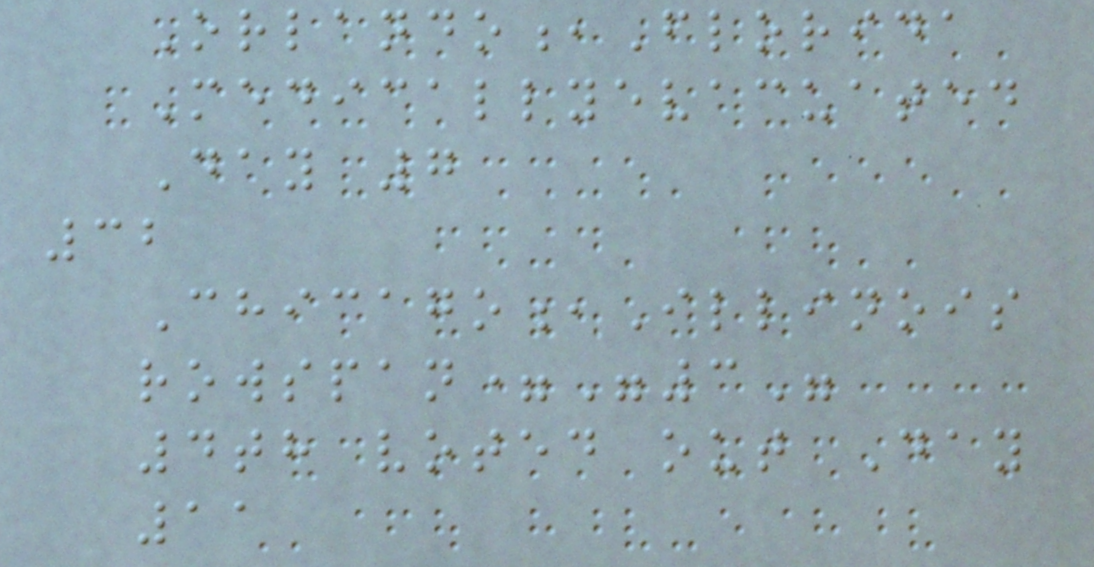Orlando,Florida
Medicallyevacuated
Day 7
32
Chicago,Illinois
rowspan="3"
4th voted out Day
11
